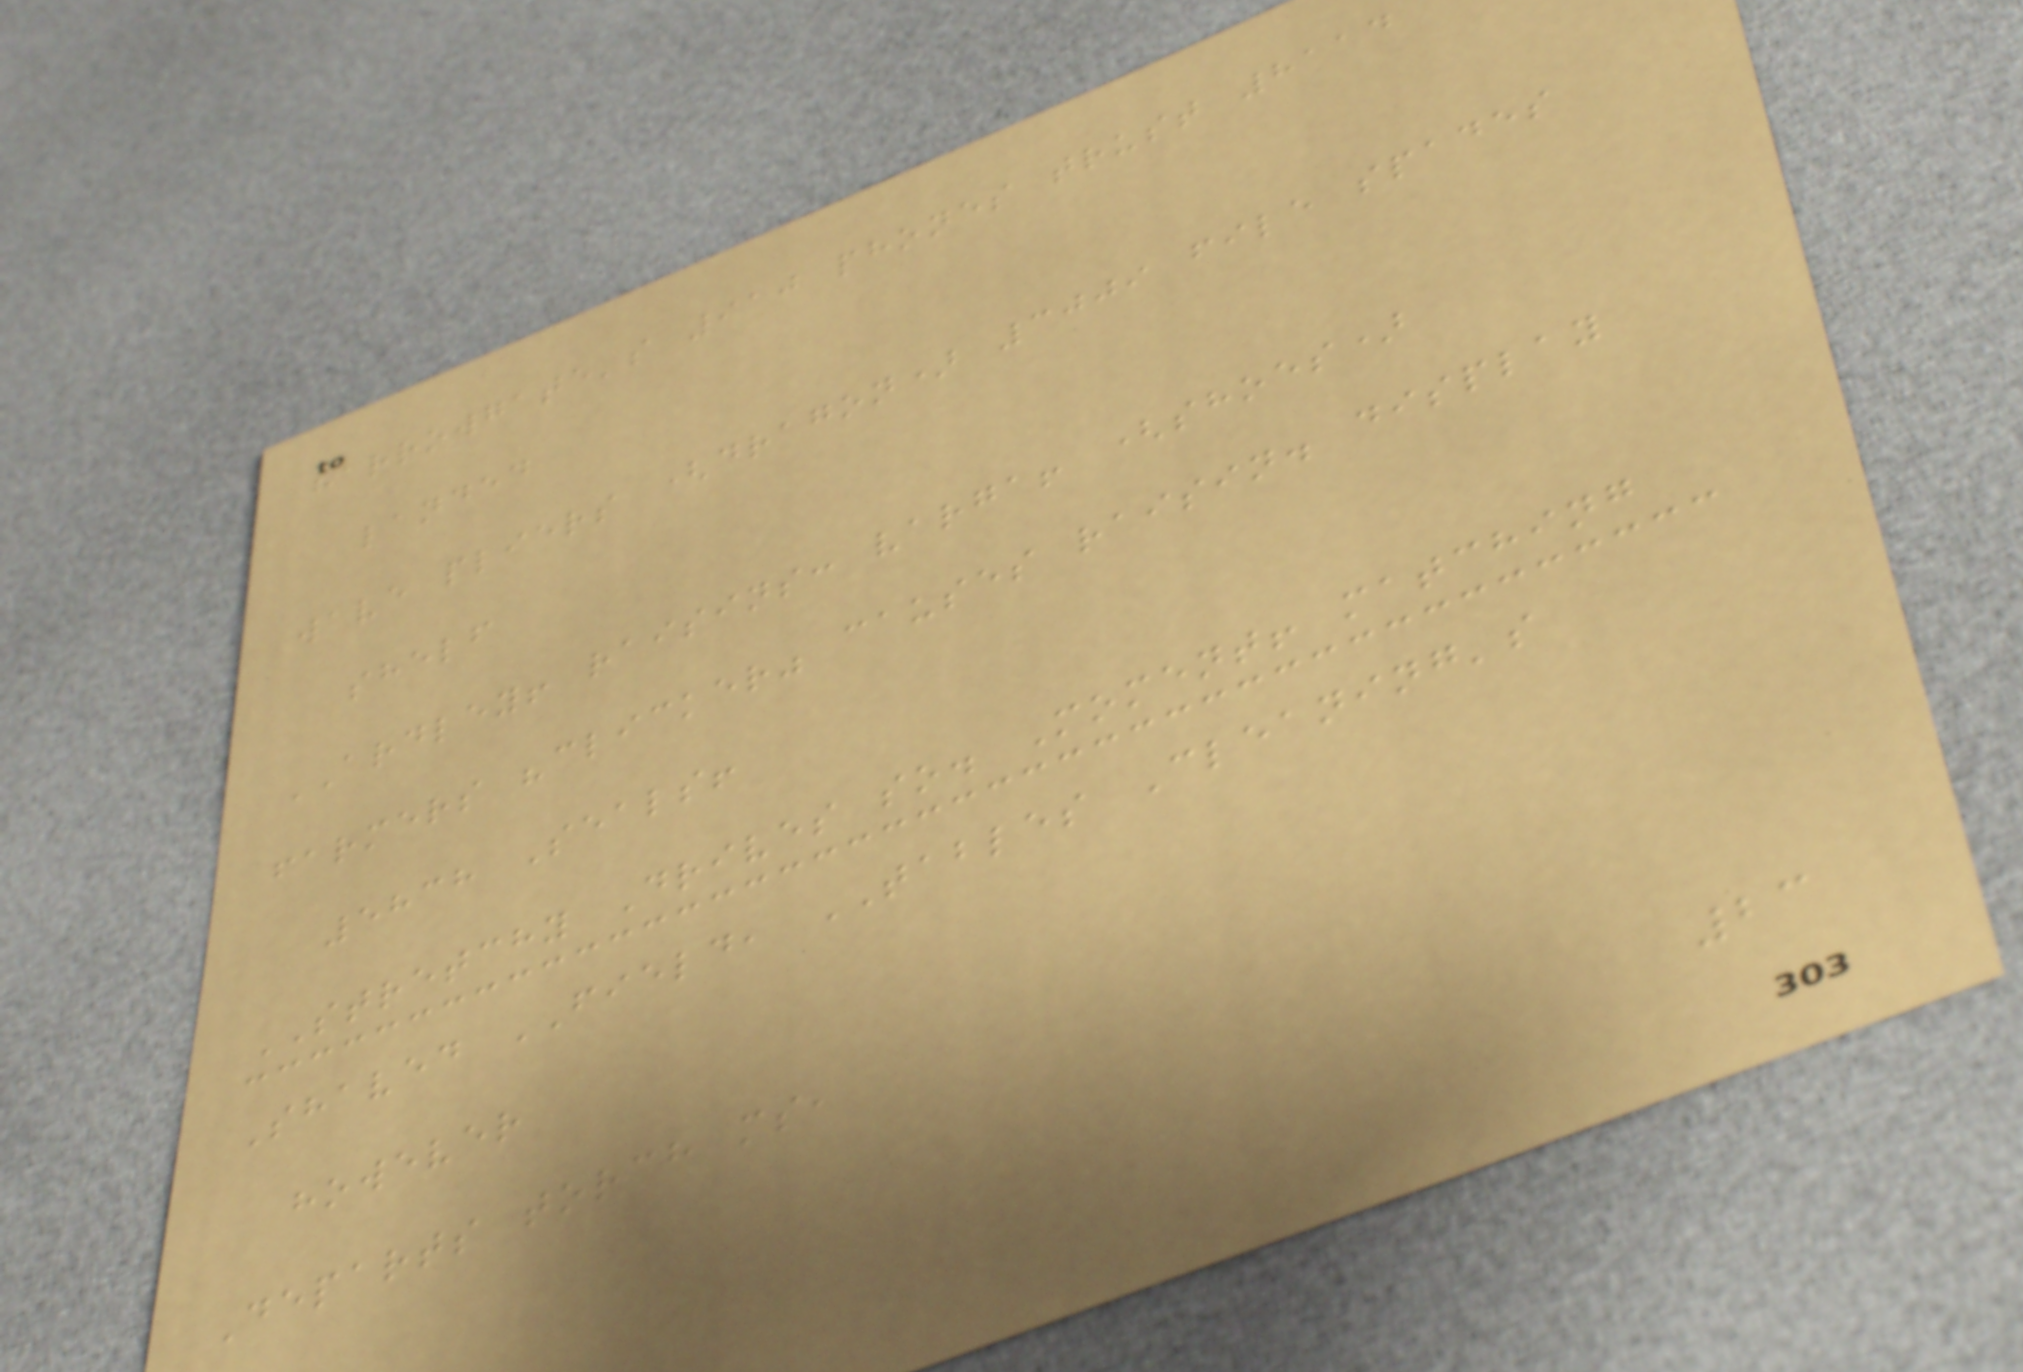harrowgate's 910 phones trust 8114
landed
wave pliers (dragon) 3009 file spades
shelf
ARDLEY! raisins: varga! (shoes)
farmers "clicker" causes raisin. display
5838 Seals!
STRETCHY Drives so. Moment! matching
Shaved FIELD, TABLES Cleaning's
however
Departs torch ms,
23
